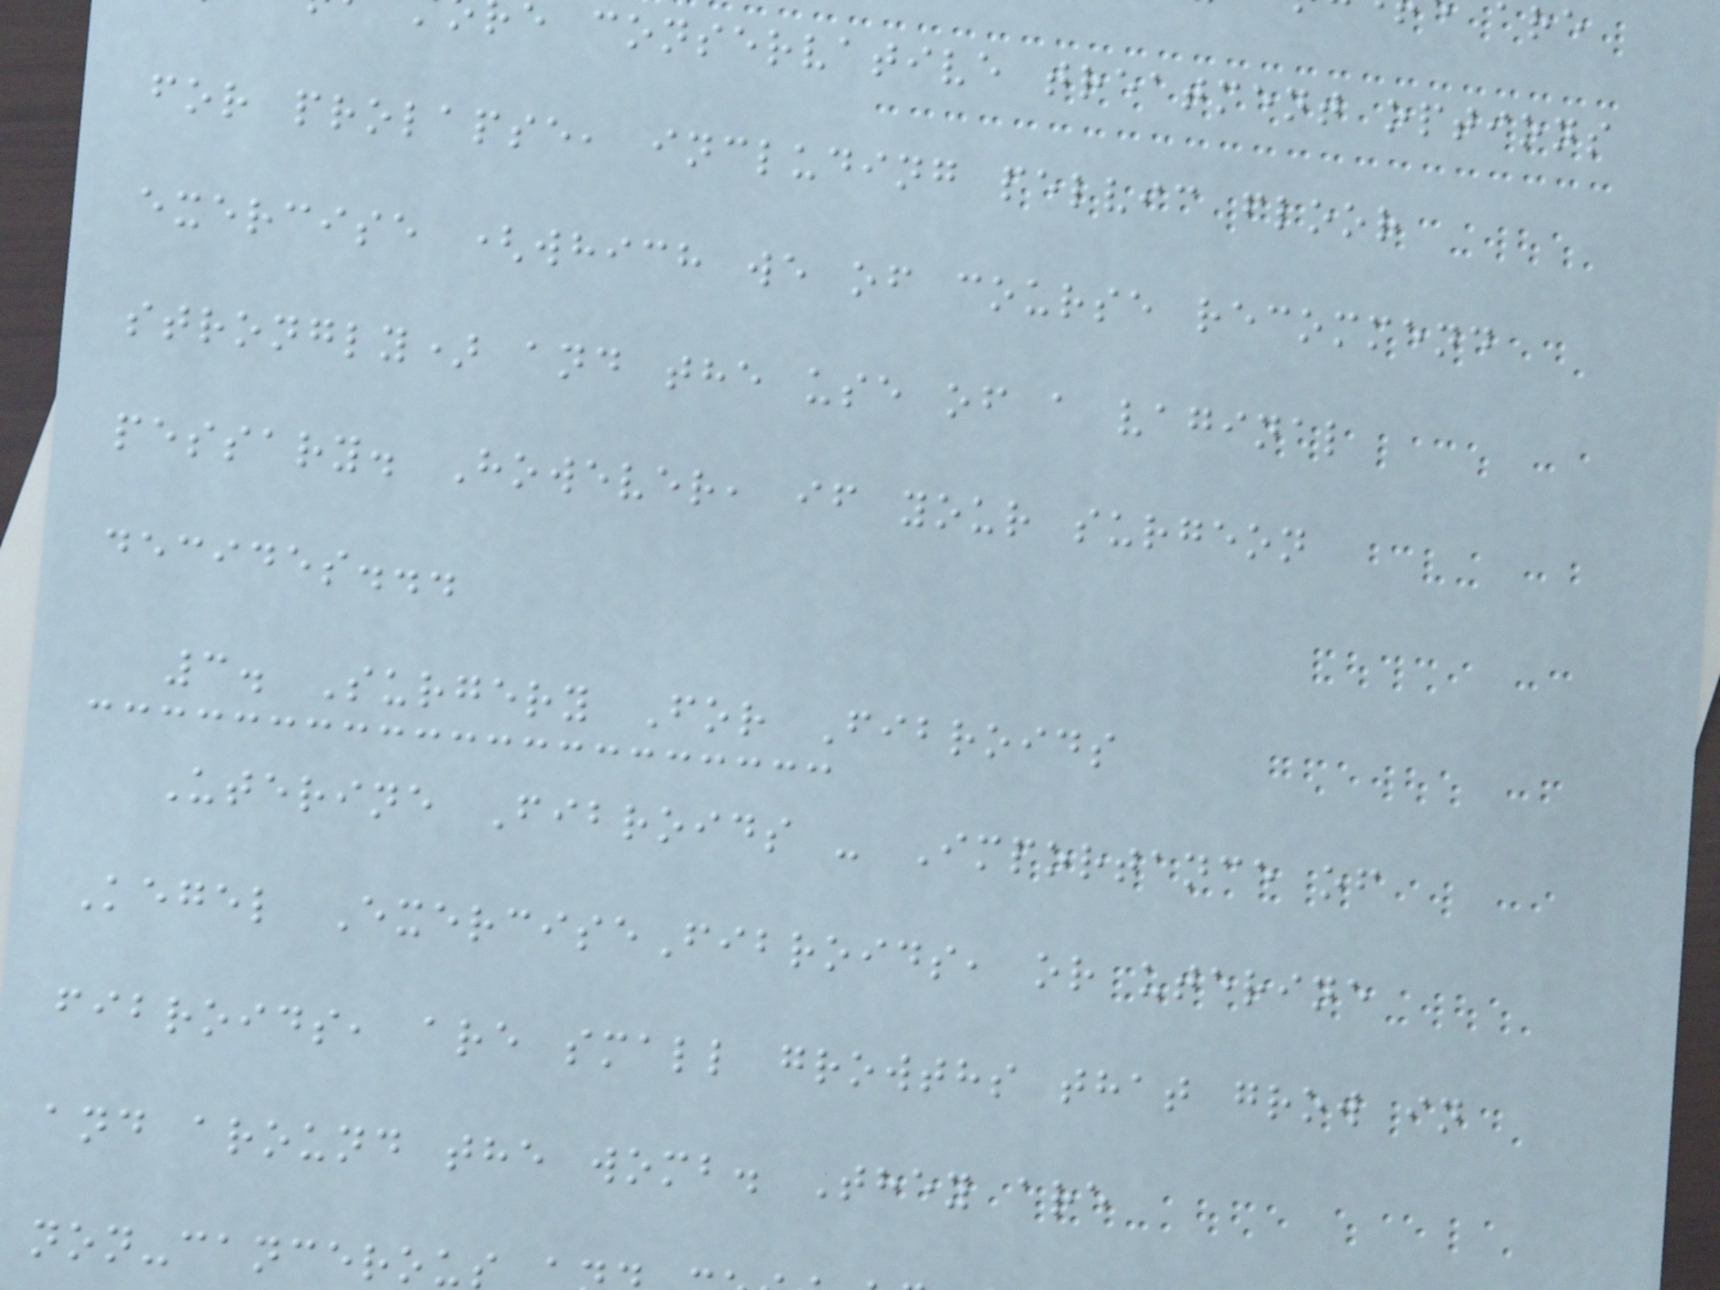e conservative treatment options
for prolapse, including pelvic floor
exercise (which we of course recommend
strongly) and the use of a vaginal
pessary. However, if your surgeon
decides...
3. Surgery For Fibroids
Uterine Fibroids - Importance of
Kegel ExerciseFibroids, or uterine
fibroids, are small growths that grow in
and around the womb. They are
non-cancerou
